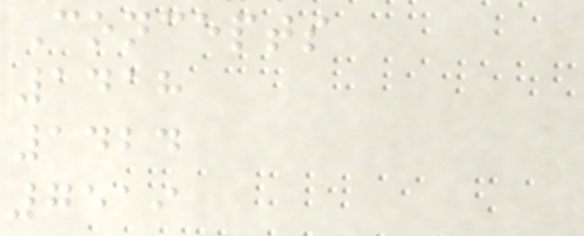Concepts
1418
1424
7519
